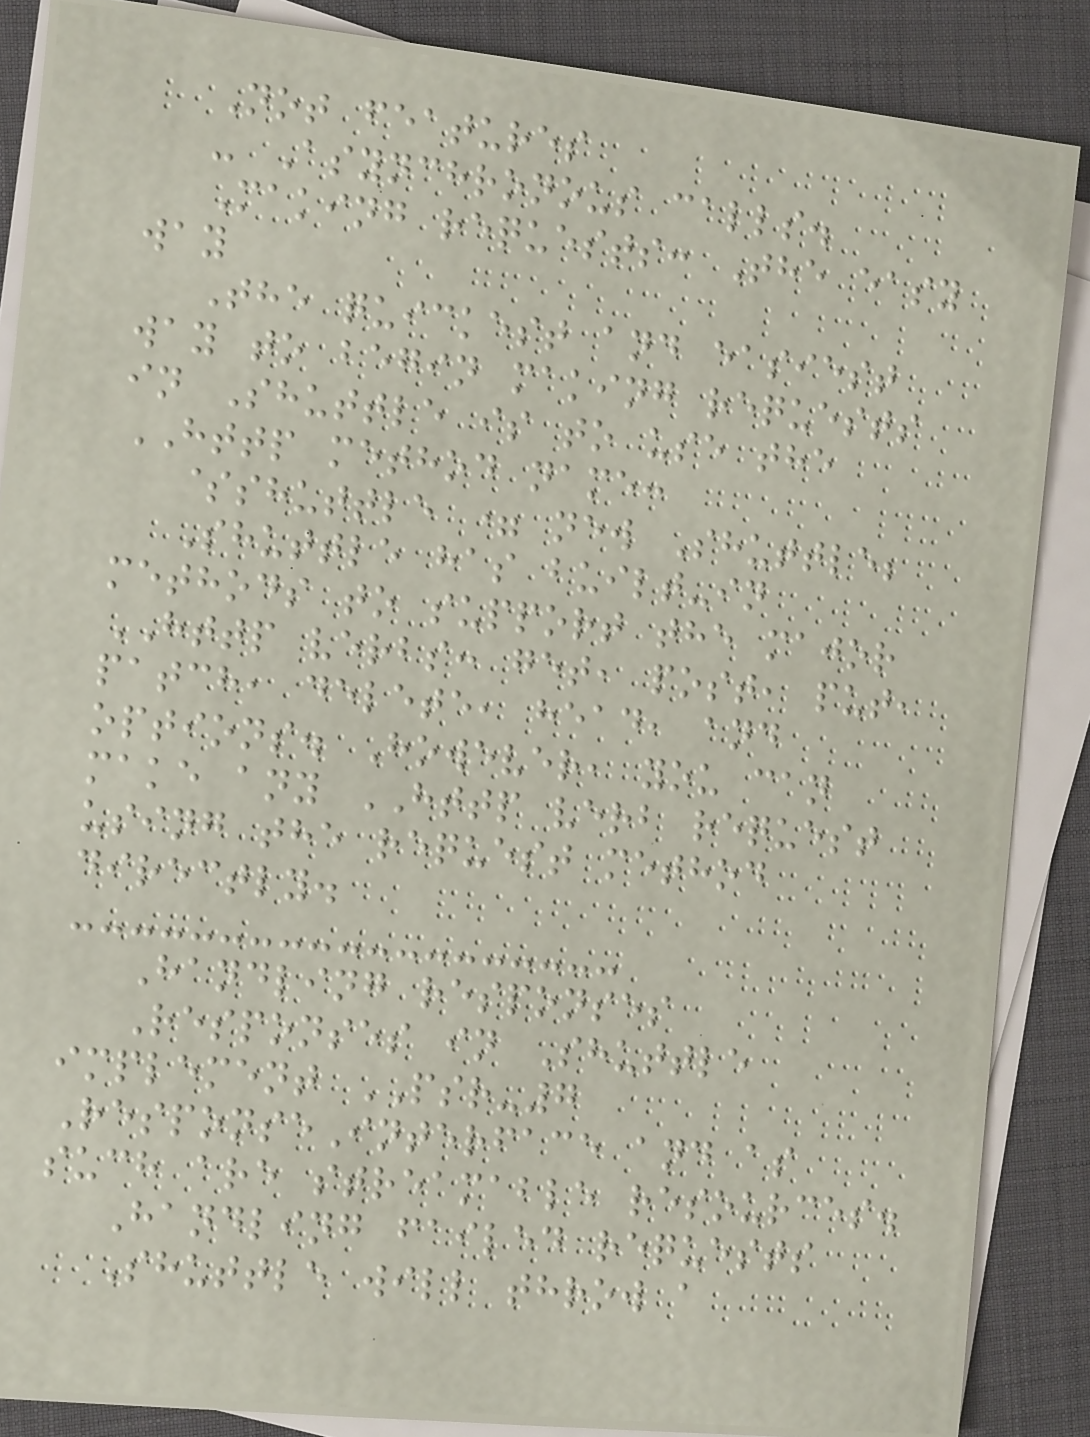Not features
- Asynchronous calls.
Making requests: The easy
way
The quickest and easiest
way to begin making requests
in Shuttle is to use the
HTTP method name:
$shuttle = new Shuttle;
Shuttle has built-in
methods to support the major
HTTP verbs: get, post, put,
patch, delete, head, and
options. However, you can
make any HTTP verb request
using the request method
directly.
Handling responses
Responses in Shuttle
implement PSR-7
ResponseInterface and as
such are streamable resources.
Handling failed requests
Shuttle will throw a
